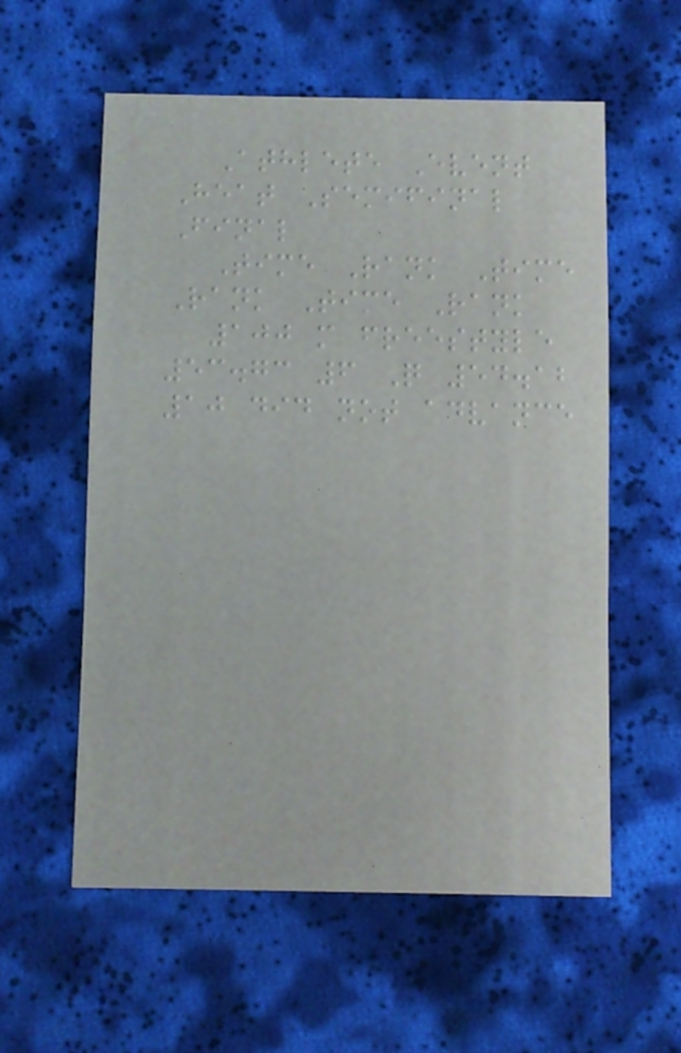Athlete Event
Heat Semifinal
Final
Time Rank Time
Rank Time Rank
100 m freestyle
53.73 6 Q 54.12
10 did not advance
